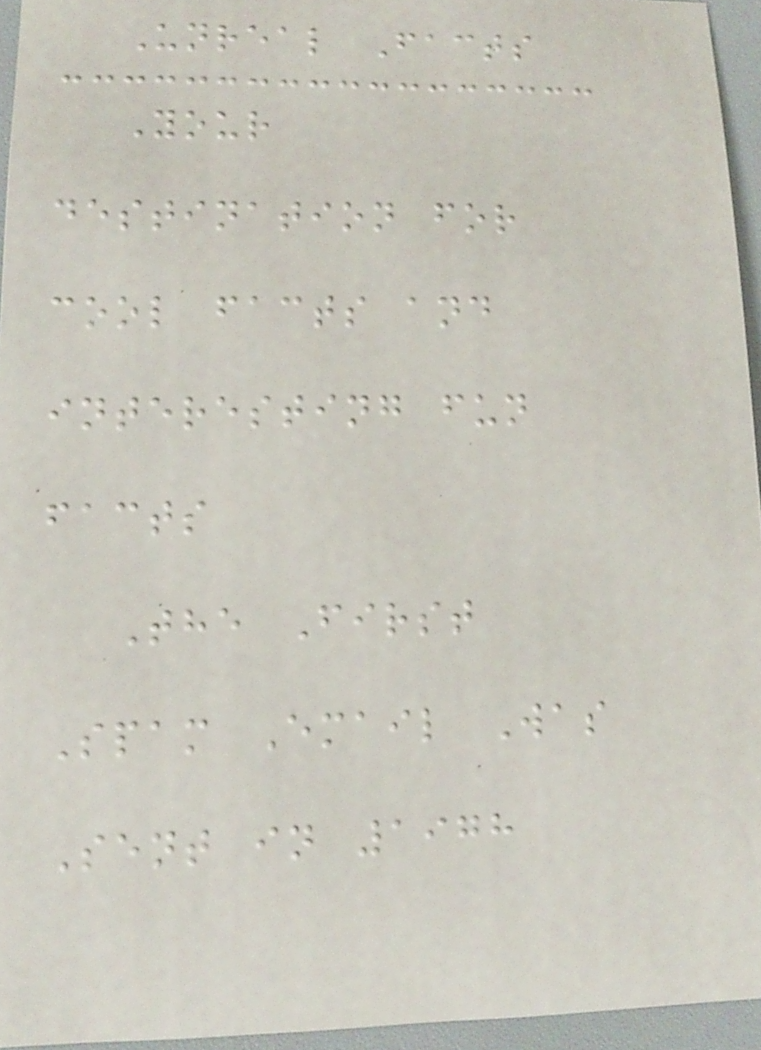Unreal Facts
Your
destination for
cool facts and
interesting fun
facts
The First
Spam Email Was
Sent in 1978
